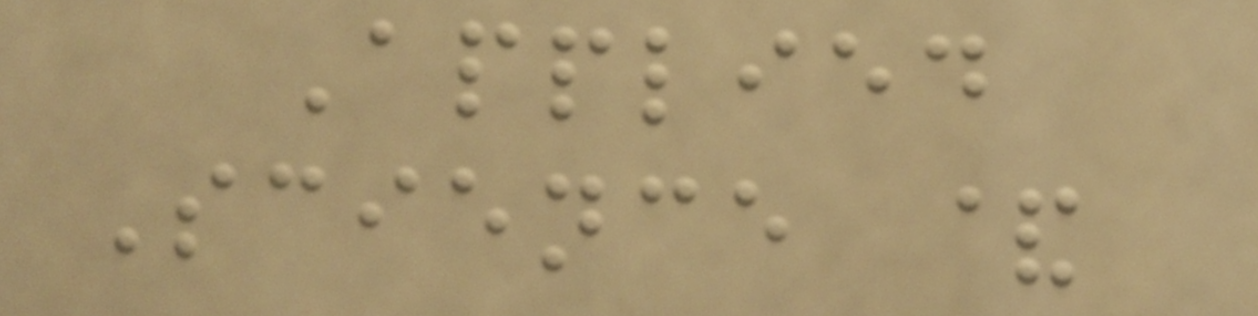Applied
Science &
